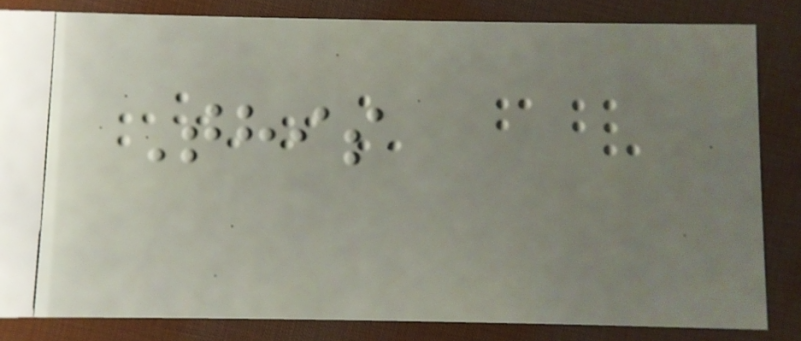This
